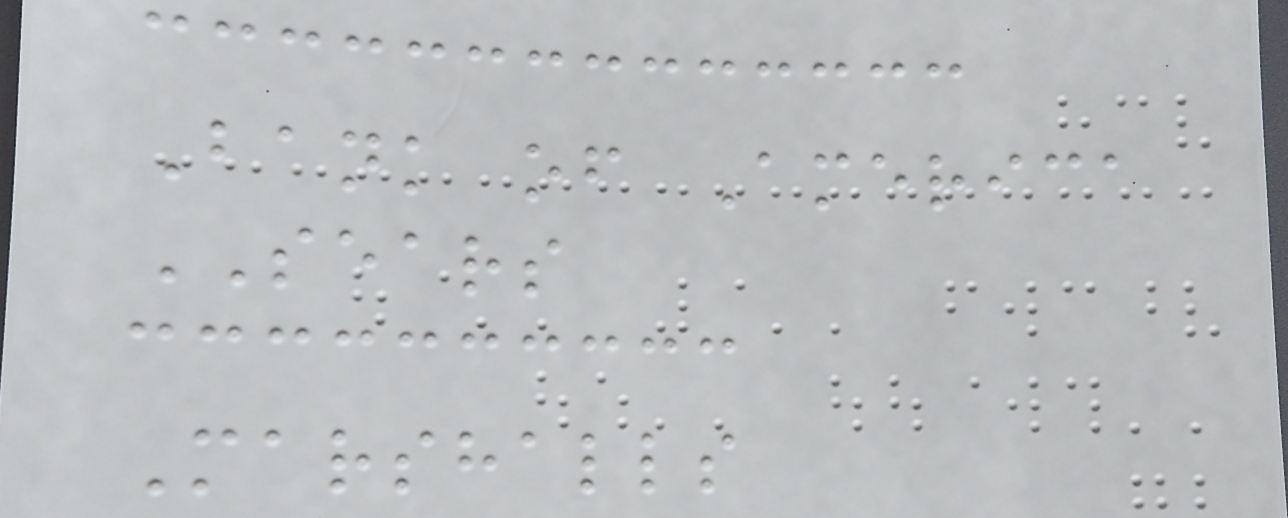Bank of America
SEARS
Marshalls
